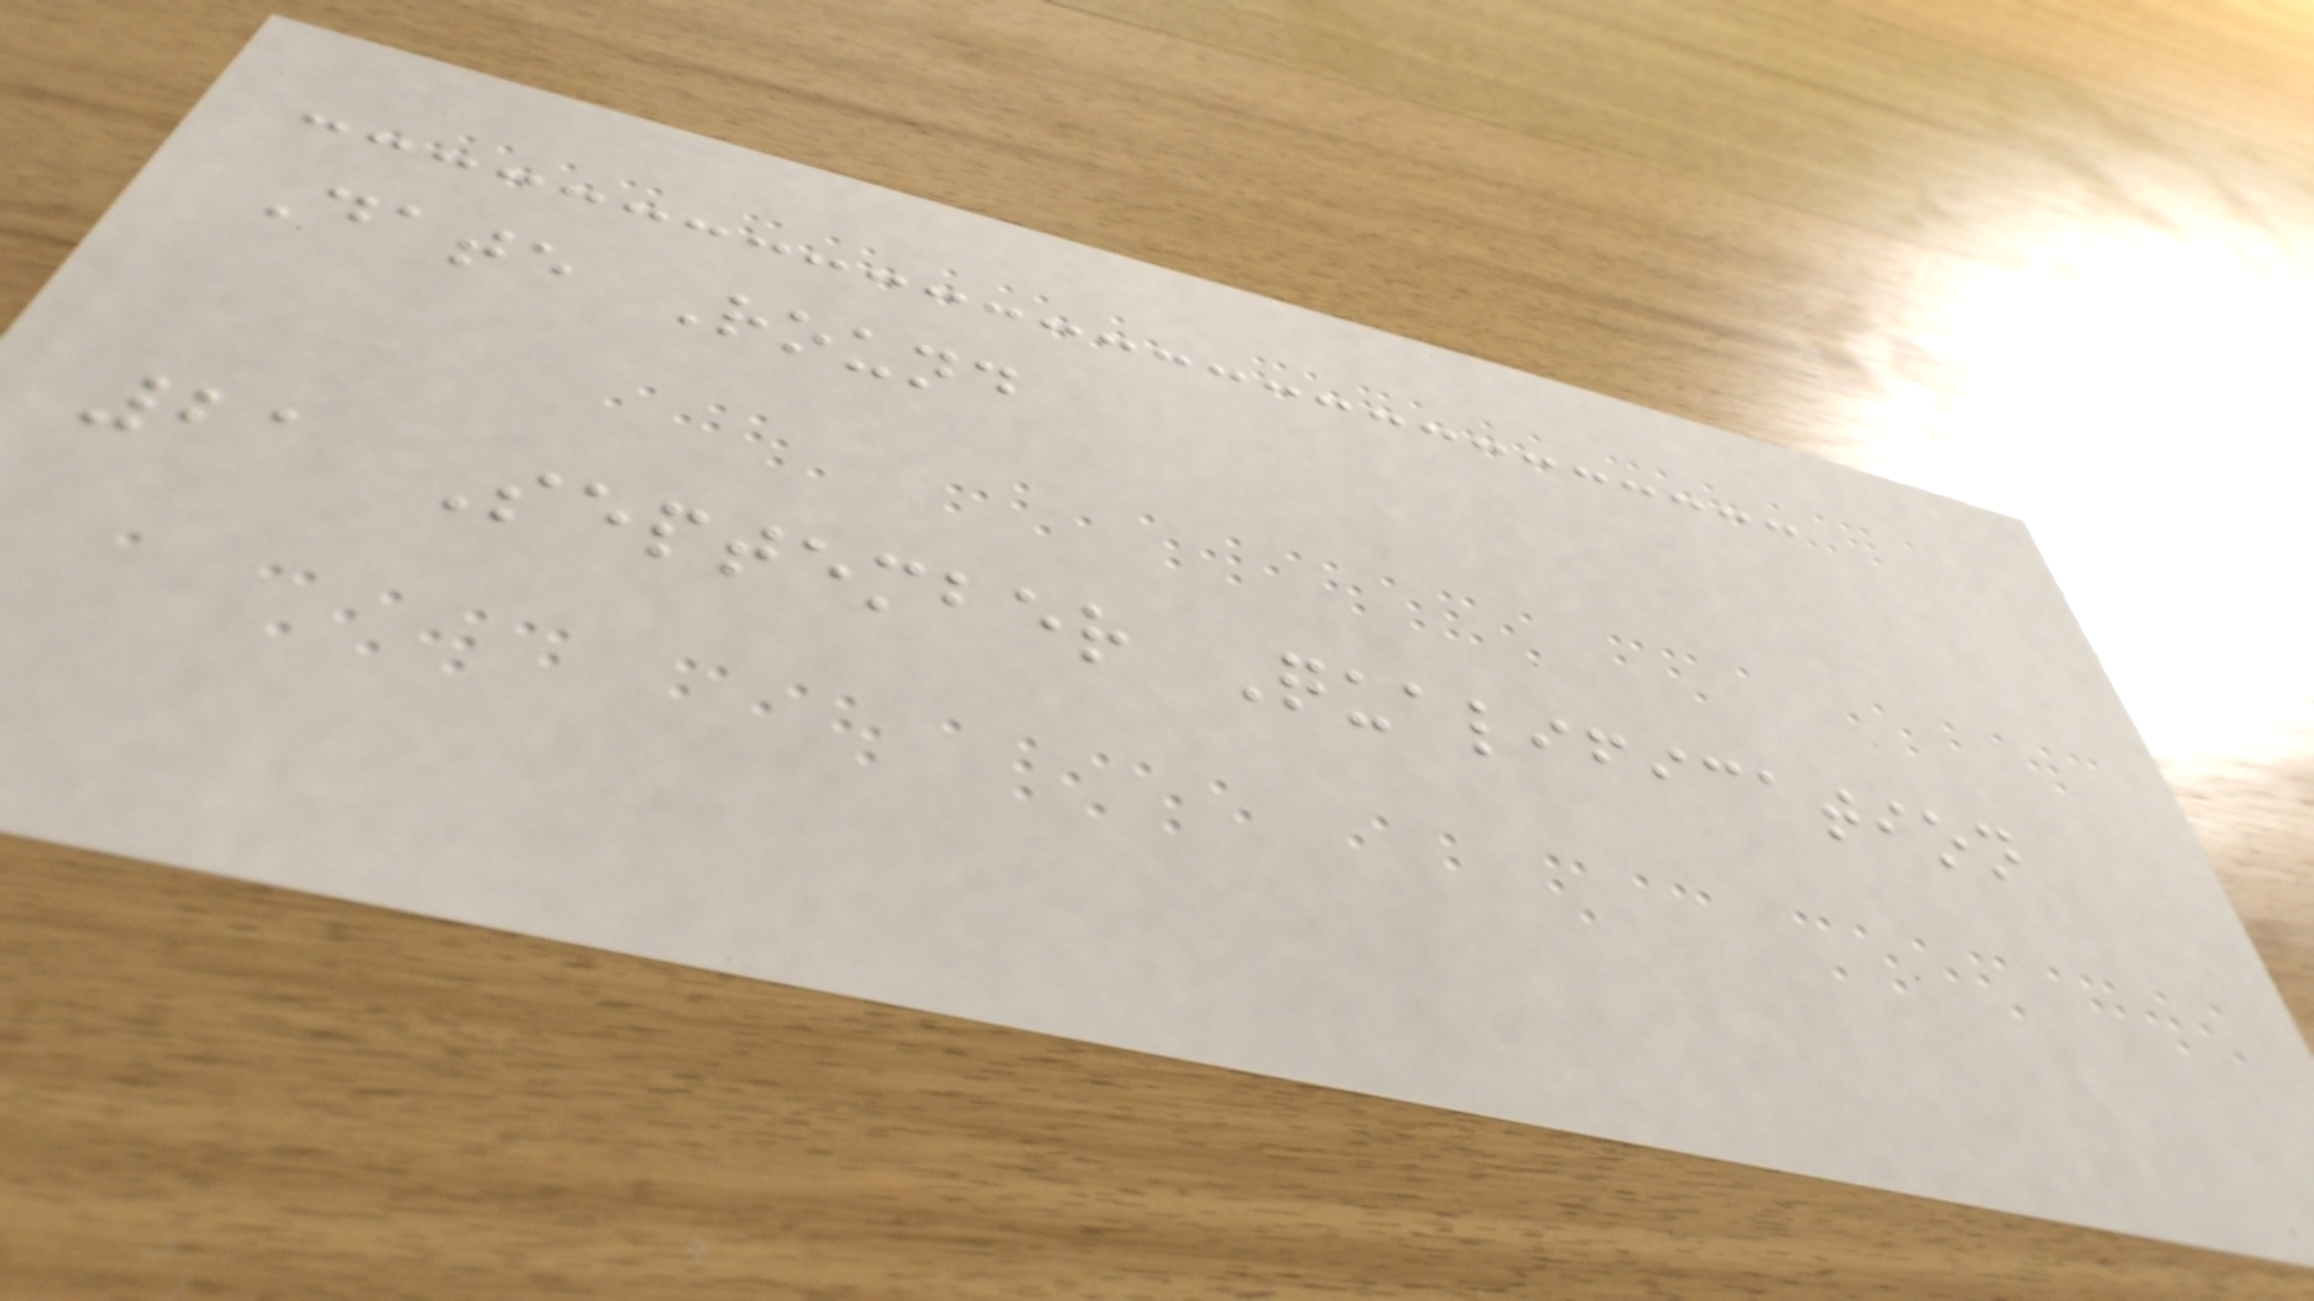Date Round
21 September Qualification
